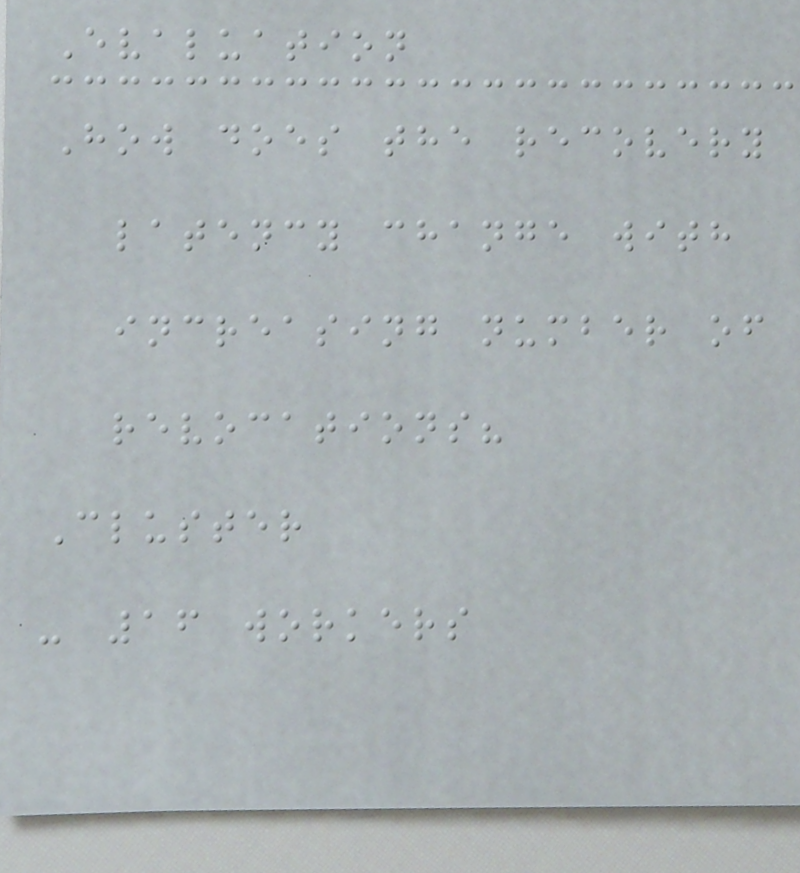Evaluation
How does the recovery
latency change with
increasing number of
revocations?
Cluster
- 16 workers
